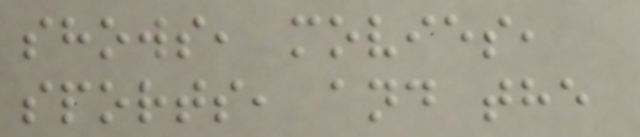shows, movies,
sports, and the
